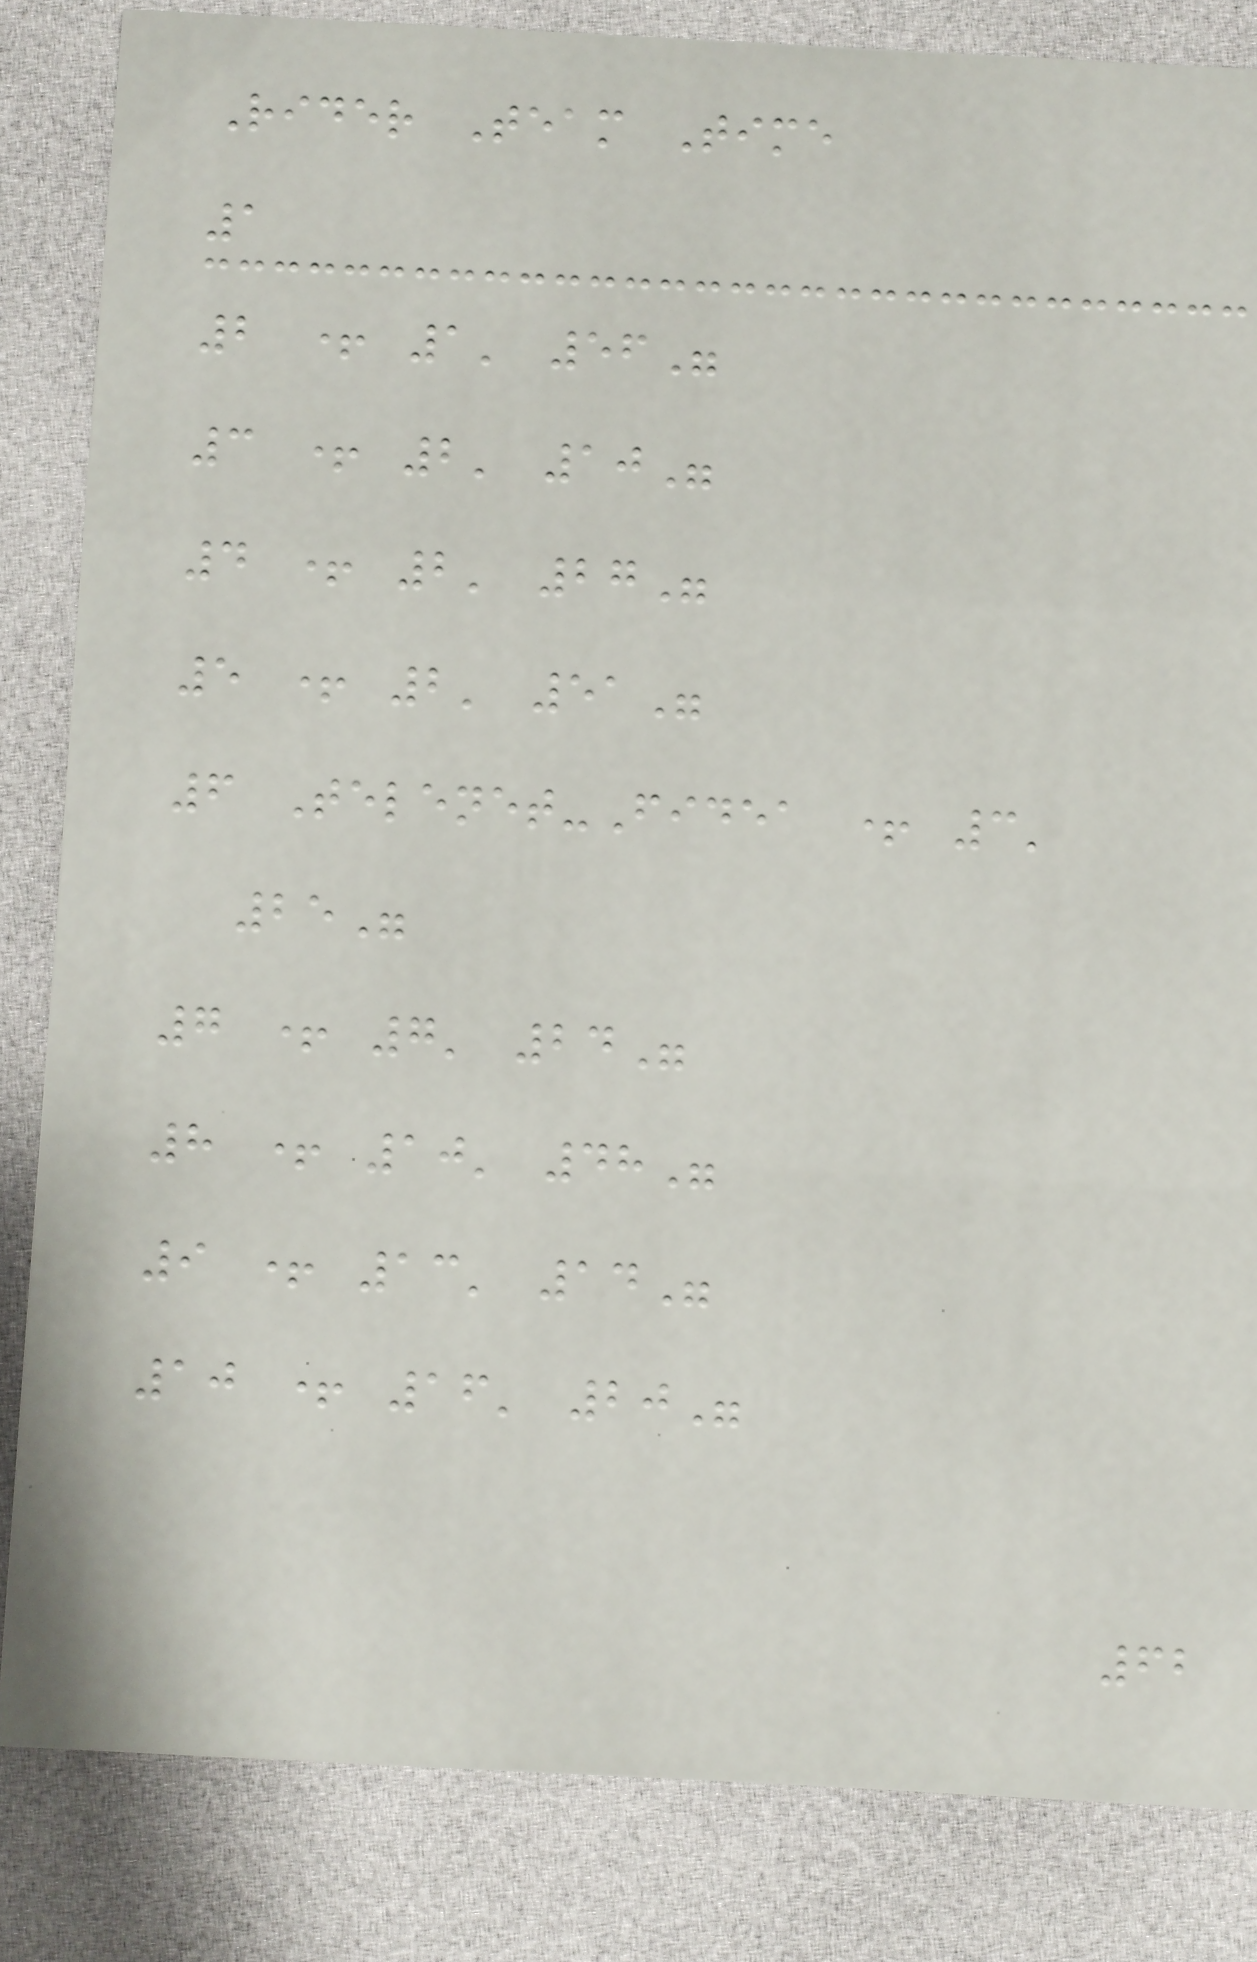Rider Team Time
1
2 + 1' 56"
3 + 2' 10"
4 + 2' 27"
5 + 2' 51"
6 Telenet-Fidea + 3'
25"
7 + 7' 24"
8 + 10' 48"
9 + 13' 14"
10 + 16' 20"
62
